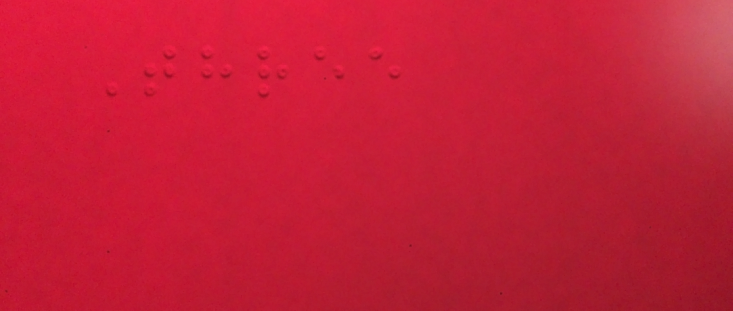Three
